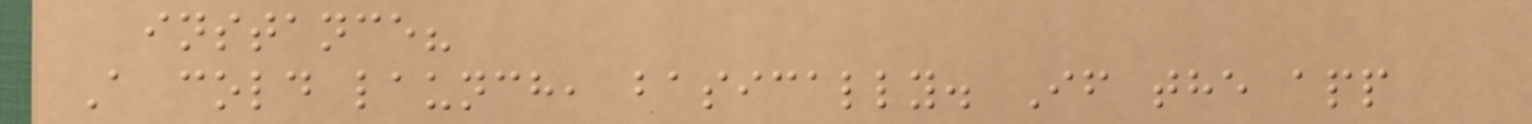instance?
A cold launch, basically. If the app
